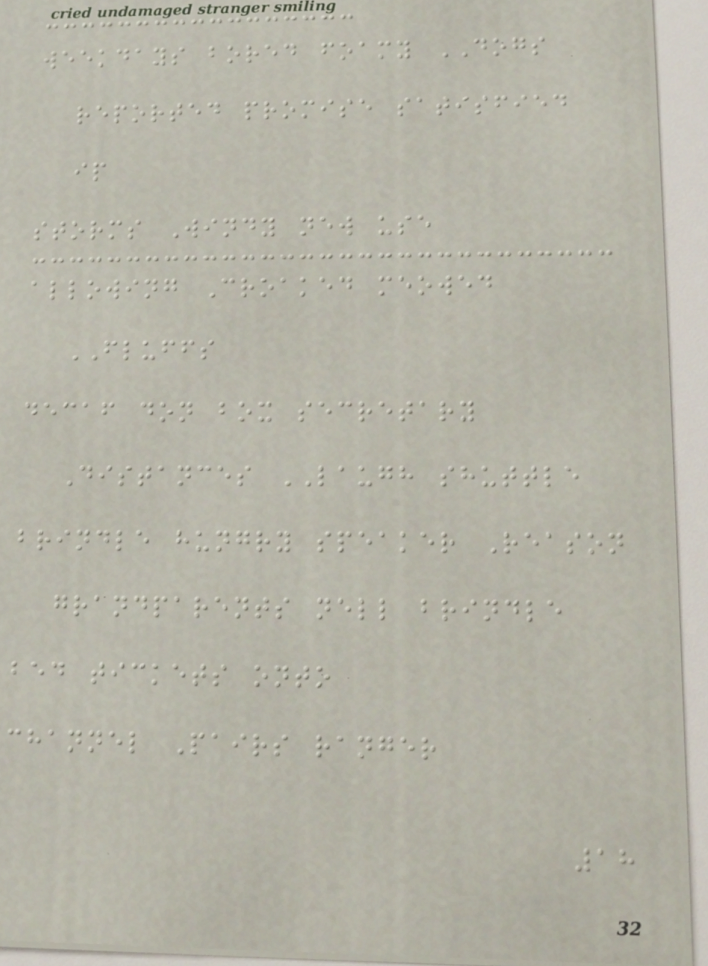weekdays bored foamy DOGS
reported promise satisfied
ip
storms Windy new use
allowing Croaked meowed
FLUFFS
decaf don box secretary
Distances LAUGH shuttle
brindle hungry speaker Reason
grandparents nell brindle
bed tickets onto
channel Pairs ranger
18
